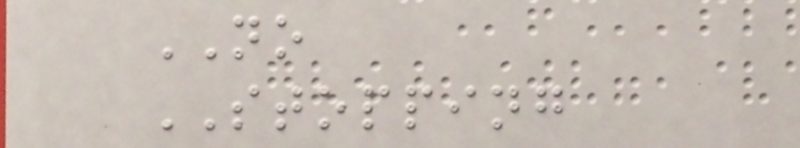NO
STOPPING
